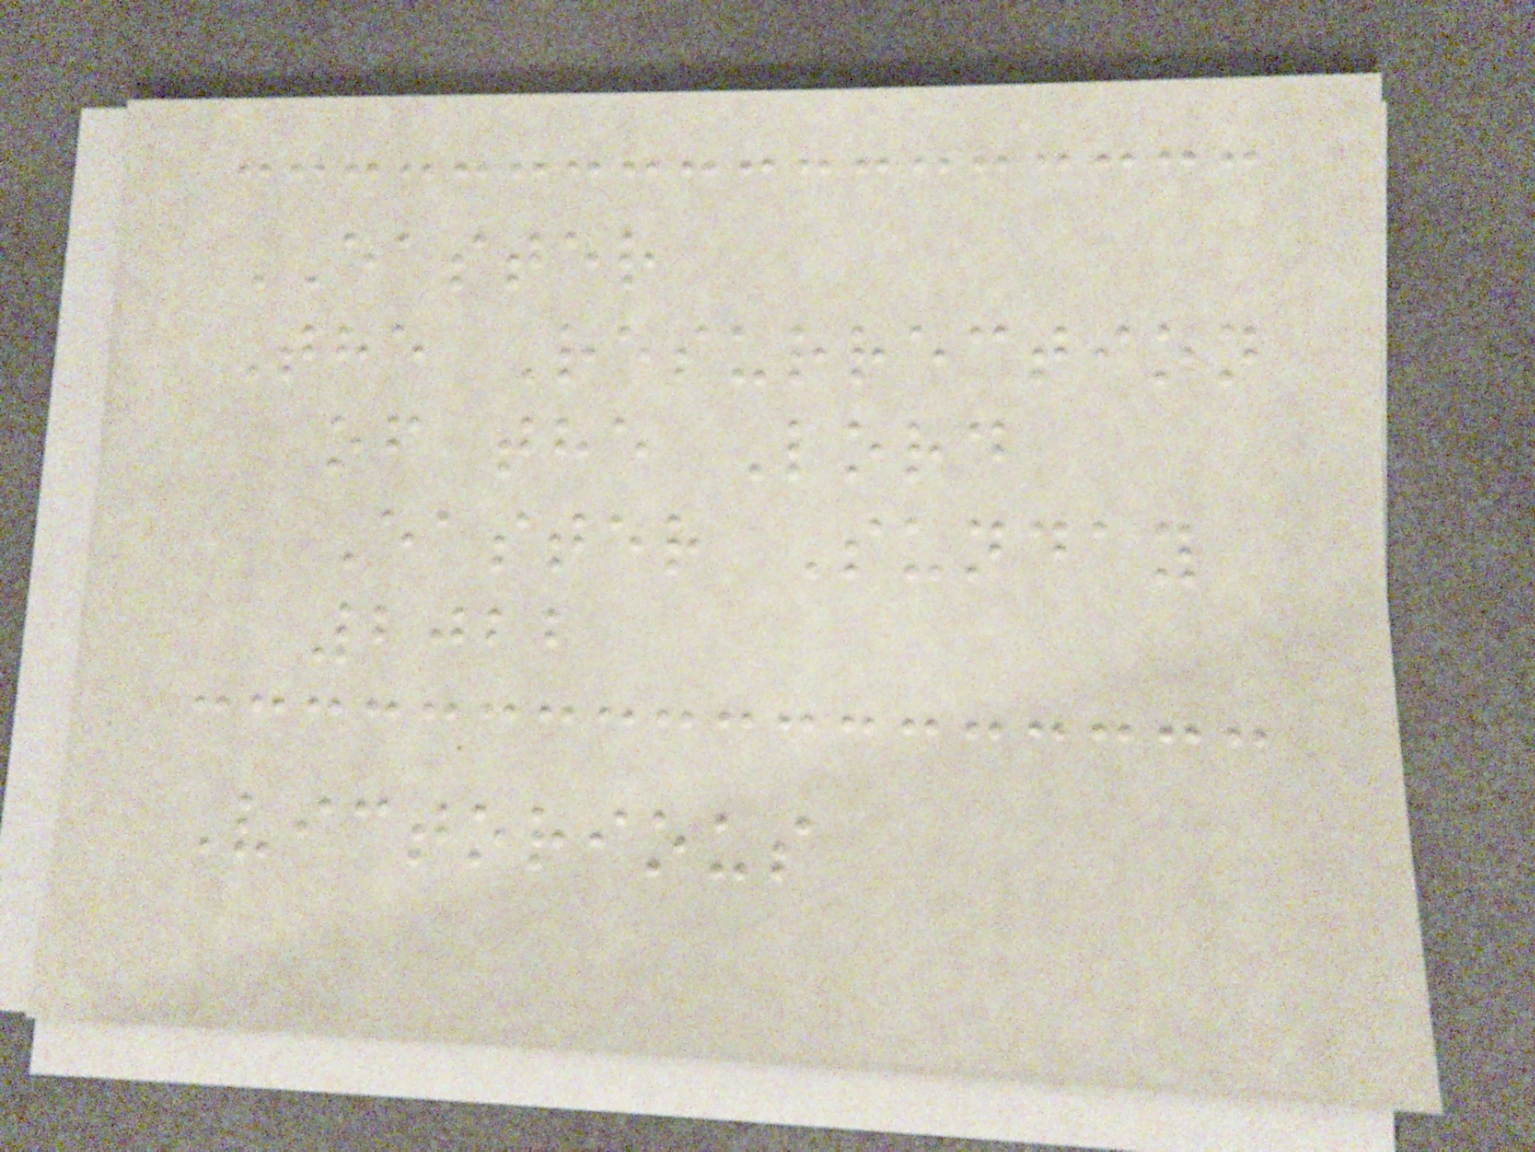EASTER
The Resurrection
of the Lord
Easter Sunday
2022
Victorious
